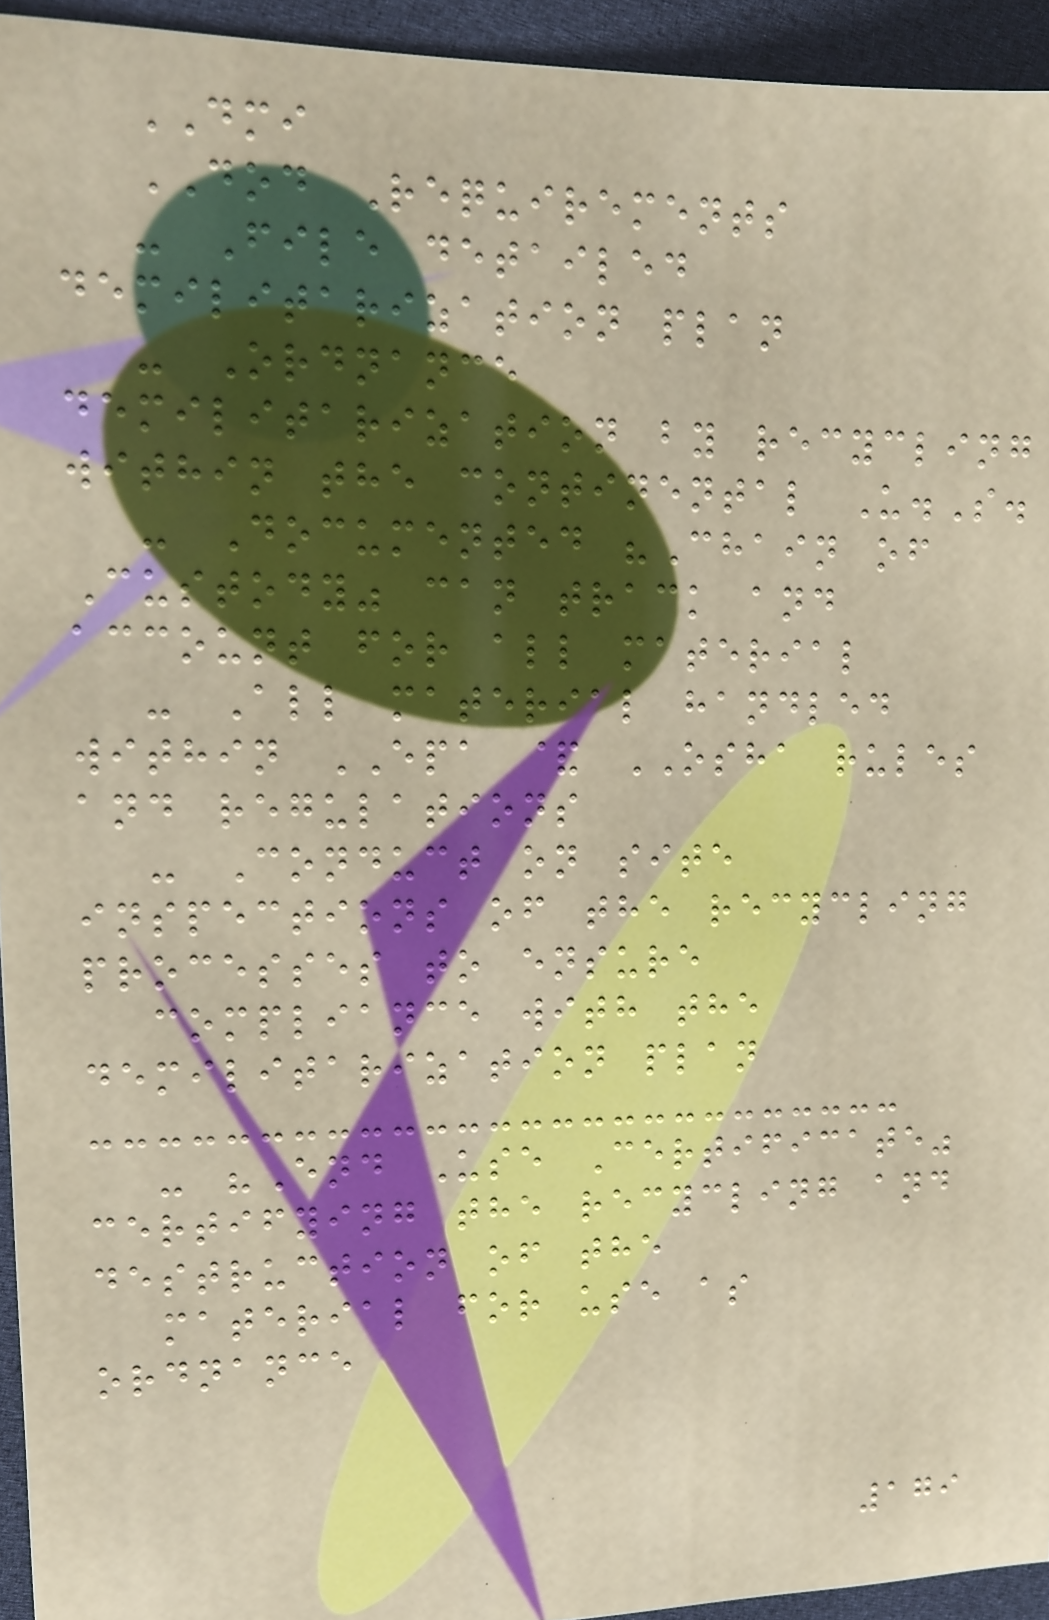DMI
DOD Requirements
- File detailed
demilitarization plan
- Ordnance
demilitarization by recycling
within the continental U.S.
- Documented "Chain of
Custody" can track and
account for all material
- All material handled
within EPA & OSHA rules
and regulations
- Conduct on site
inspections of the recycling
processes to ensure
compliance with the
demilitarization plan
- "End Use Certificate"
certifying the recycling and
destruction of the
material for use as
ordnance
179
